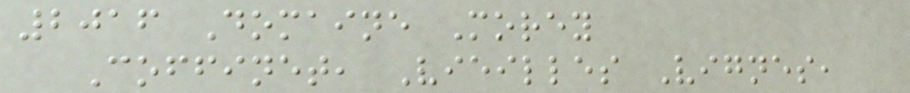2016 Domaine Morey
Coffinet, Vieilles Vignes,
